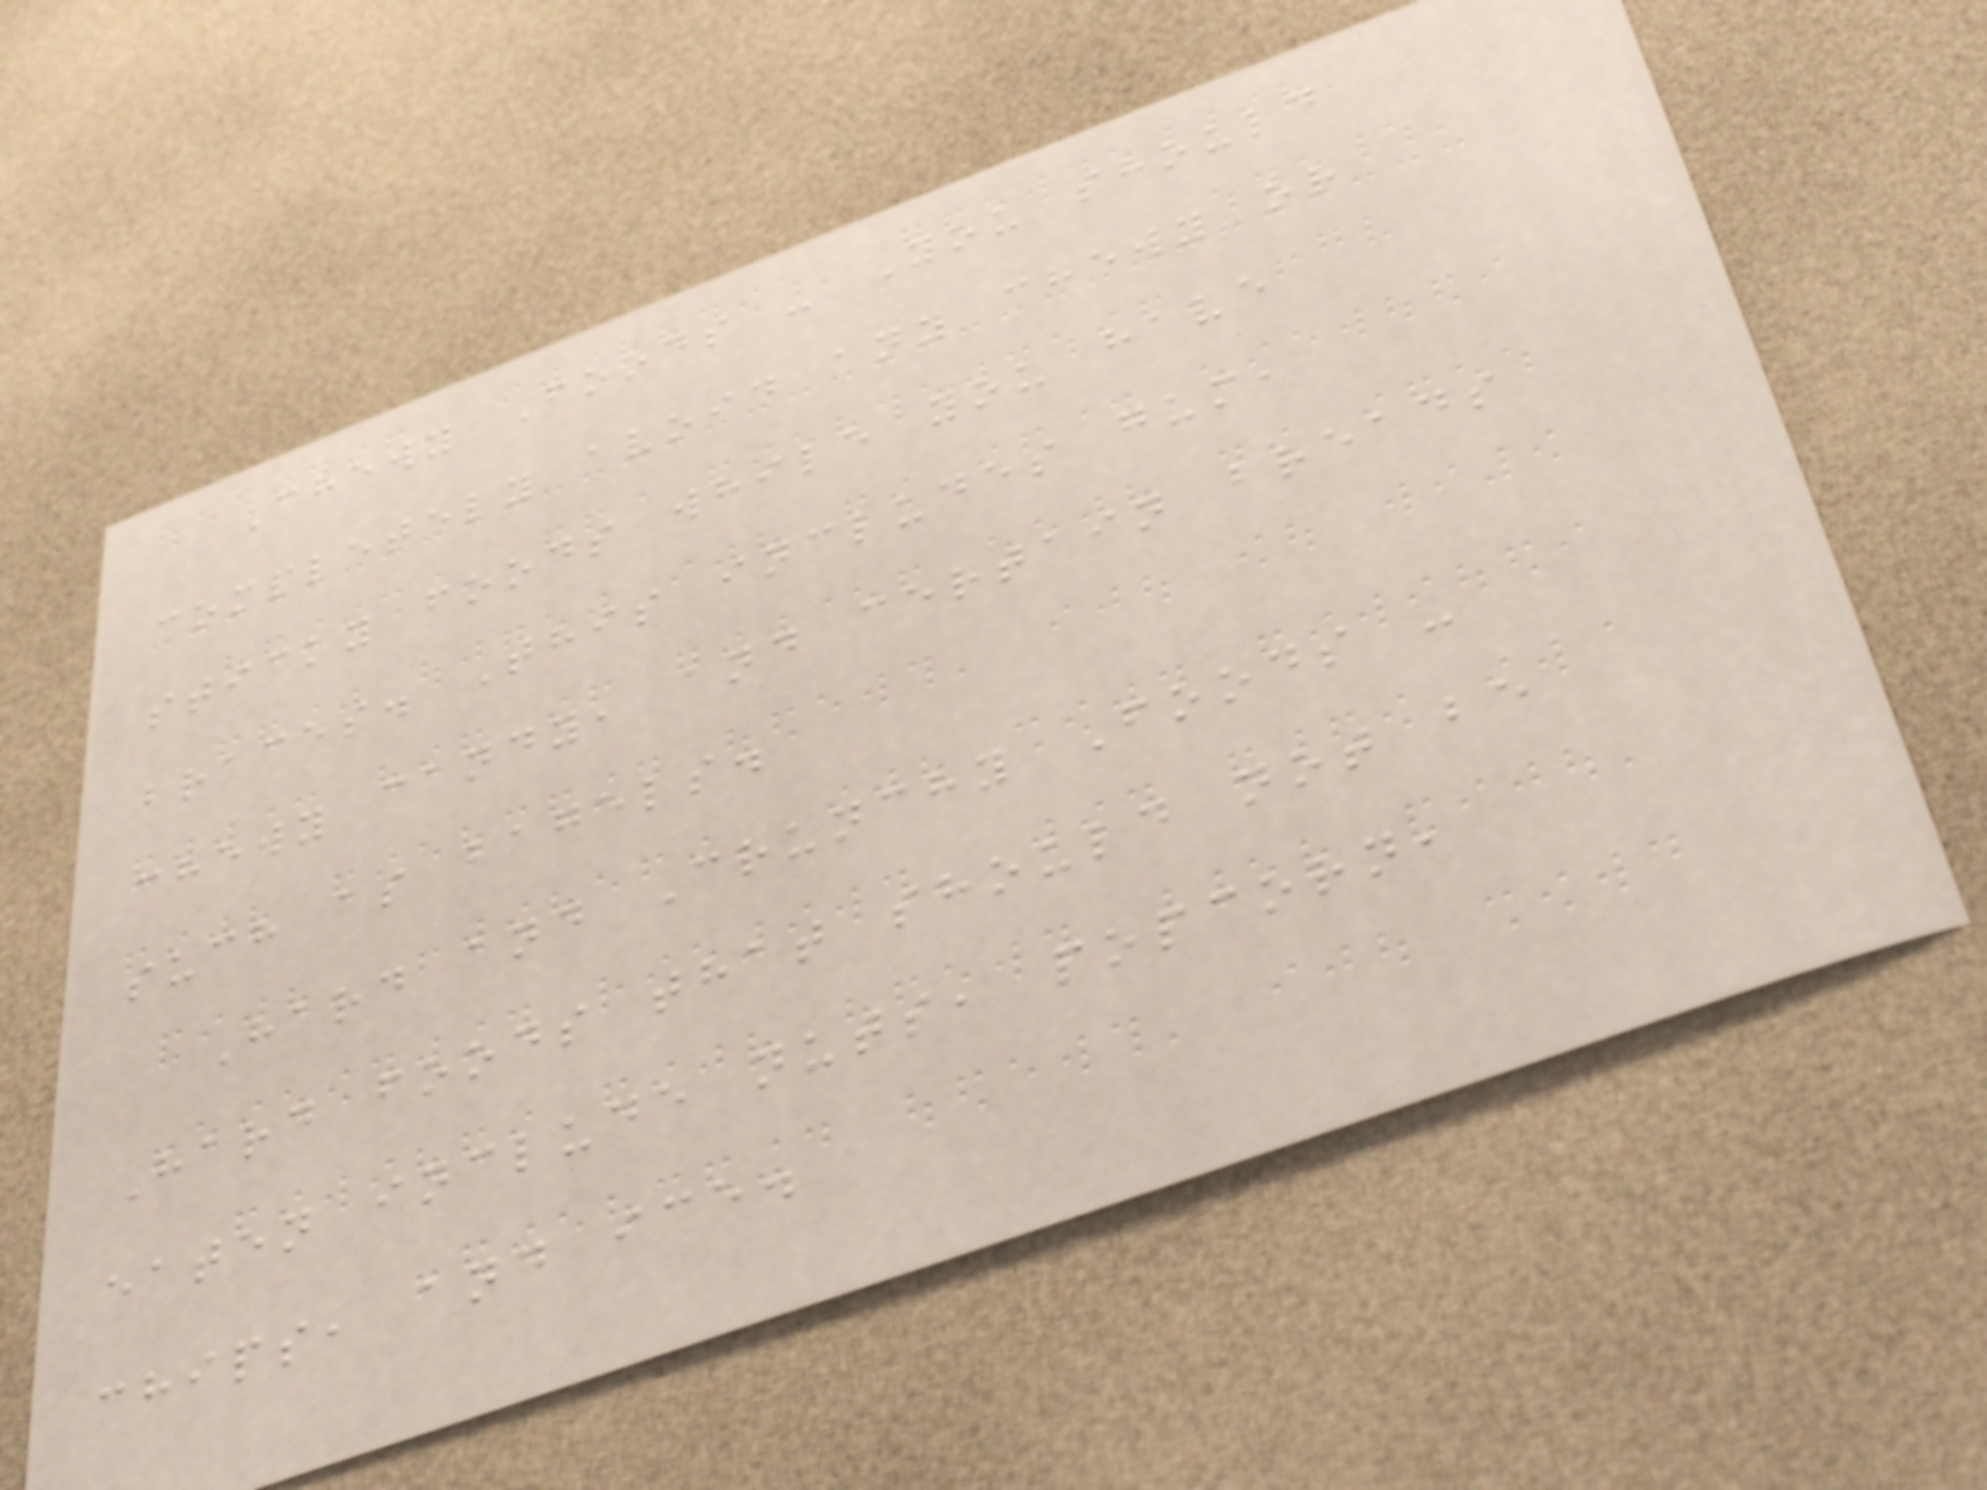Chewy Foods - You should
completely avoid any chewy or
sticky foods while you have
braces. This includes gum,
chewy candy, and certain breads
such as bagels.
Hard and Crunchy Foods -
Hard foods that should not be
eaten include nuts, popcorn,
chips, and ice.
